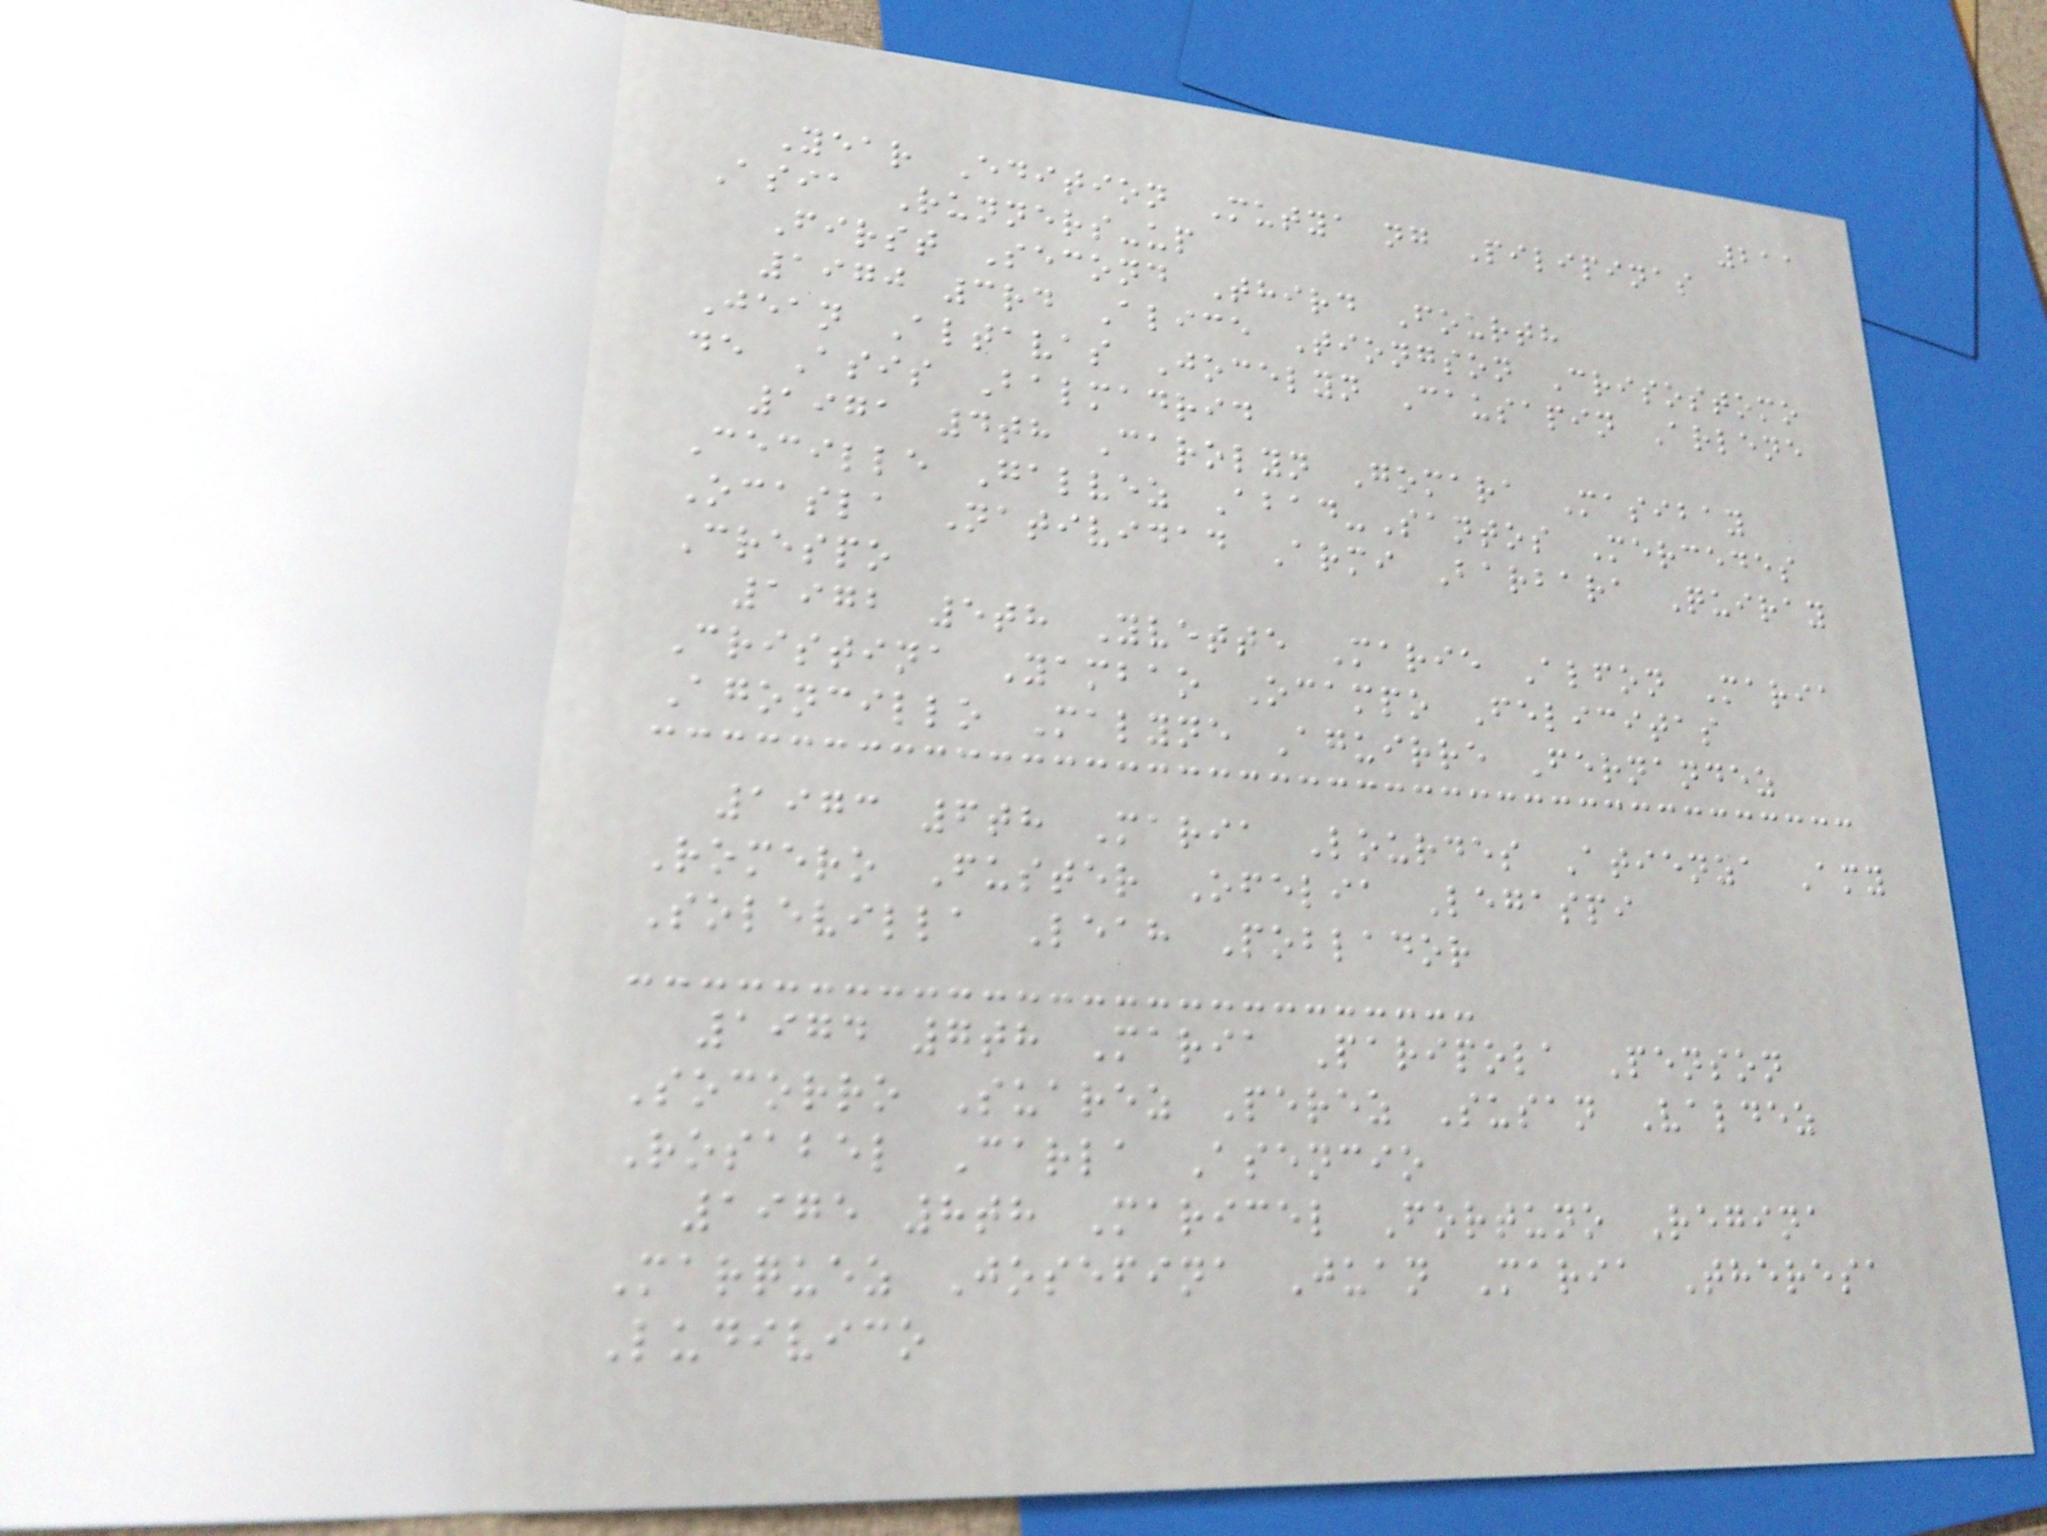211
Year Edition Mutya ng Pilipinas
Asia Runners-up
First Second Third Fourth
1970 3rd Alice Tiongson Crisostomo
Jean Altavas Jocelyn Causapin Arlene
de Asis Balmadrid
1971 4th Carolyn Gomara Masibay
Cecille Galvez Abad-Santos Mercedes
Ocasla Natividad Armi Barbara Quiray
Crespo
1972 5th Yvette Marie Alfon Maria
Cristina Yambao Ocampo Felicitas
Agoncillo Malyne Aguirre Fernandez
1973 6th Maria Lourdes Atienza Amy
Romero Fuster Ofelia Legaspi
Solevilla Leah Poblador
1974 7th Maria Paripola Penson
Socorro Suarez Perez Susan Valdez
Rosabel Carla Asencio
1975 8th Maricel Fortuno Regina
Marquez Josefina Juan Maria Theresa
Ludivico
